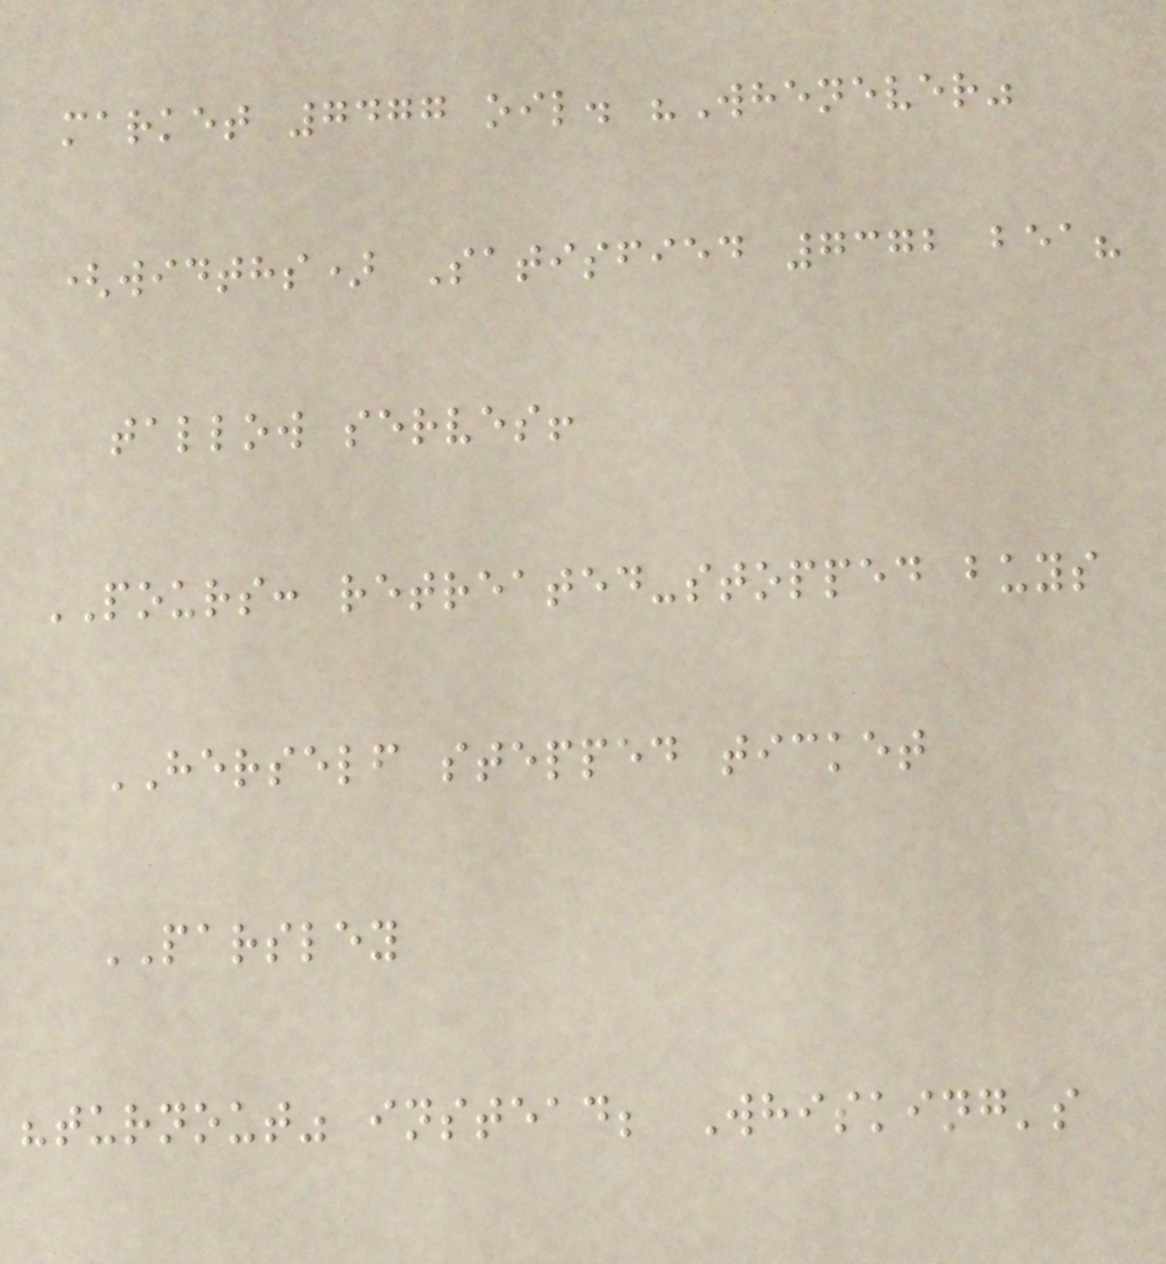market 7477 oil. "Whenever"
(widths) Satisfied 7372 bea?
tallow serves!
POURS: retreated-stopped buys
HERSELF stepped ticket
PARSLEY
"turnout" instead; Whisking's
